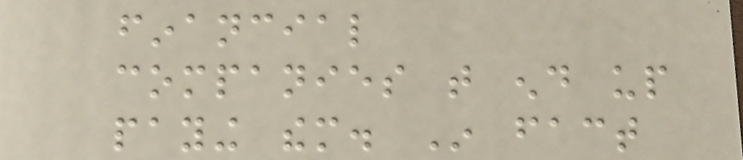financial
companies that end up
paying them. In fact
